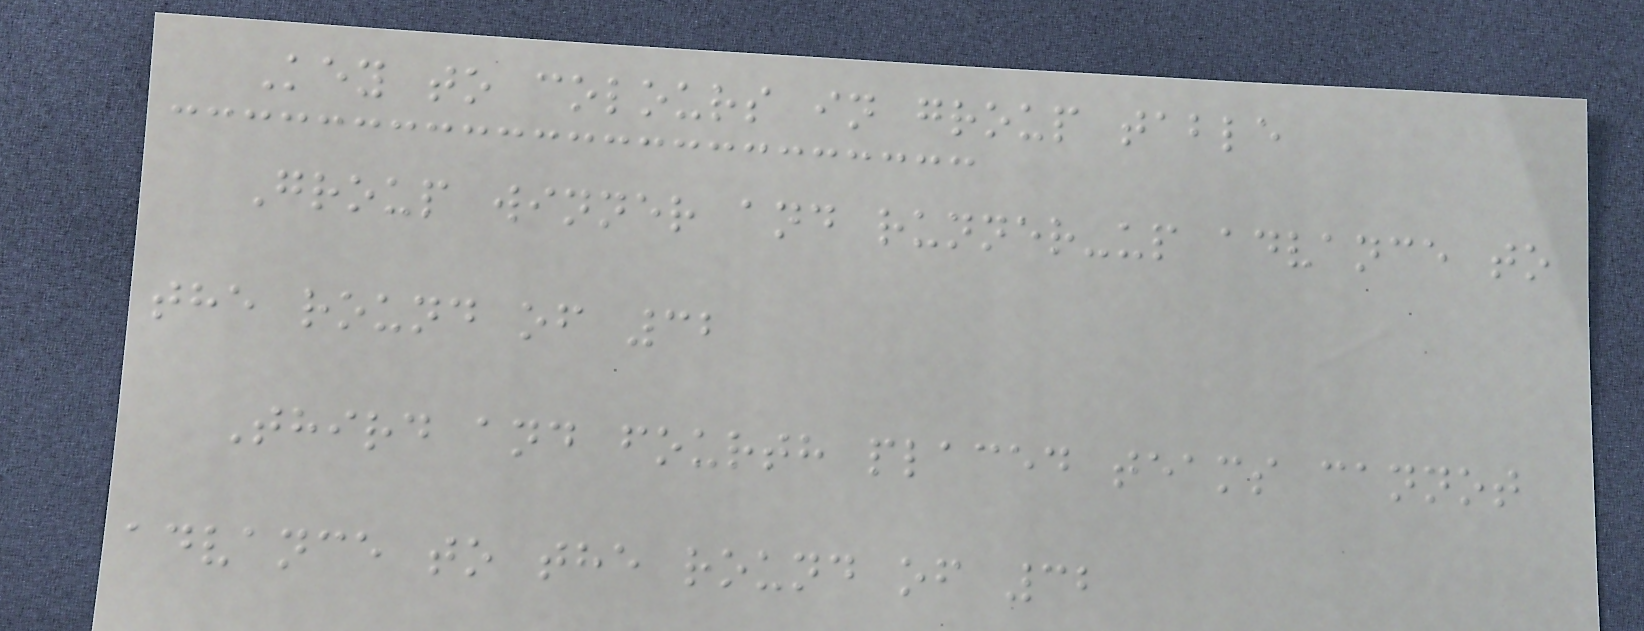Key to colours in group table
Group winner and runner-up advance to
the round of 32
Third and fourth placed teams cannot
advance to the round of 32
